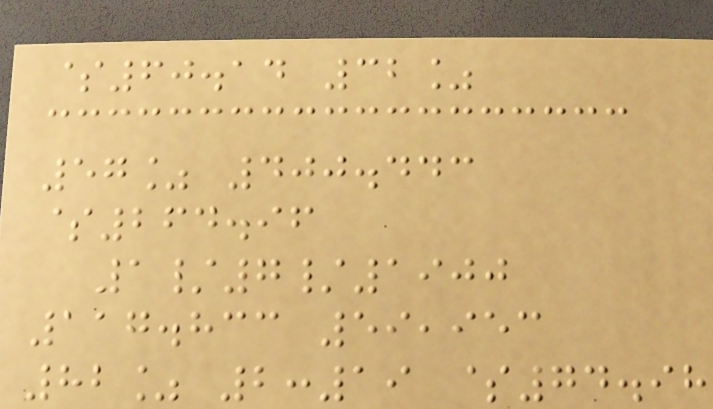$60.14 32%
57% 400.443
$264.96
1/7/1900
117.833 59,953
82% 2:19 $74.98
